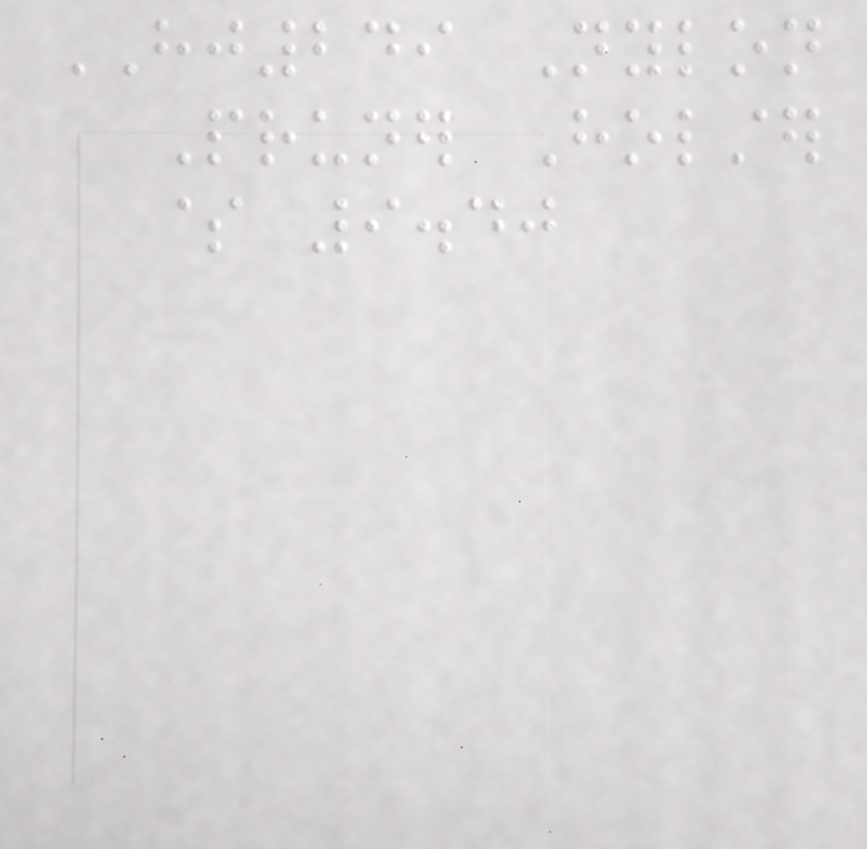HJ249 Nylon
Pruner Holster
$ 9.40
